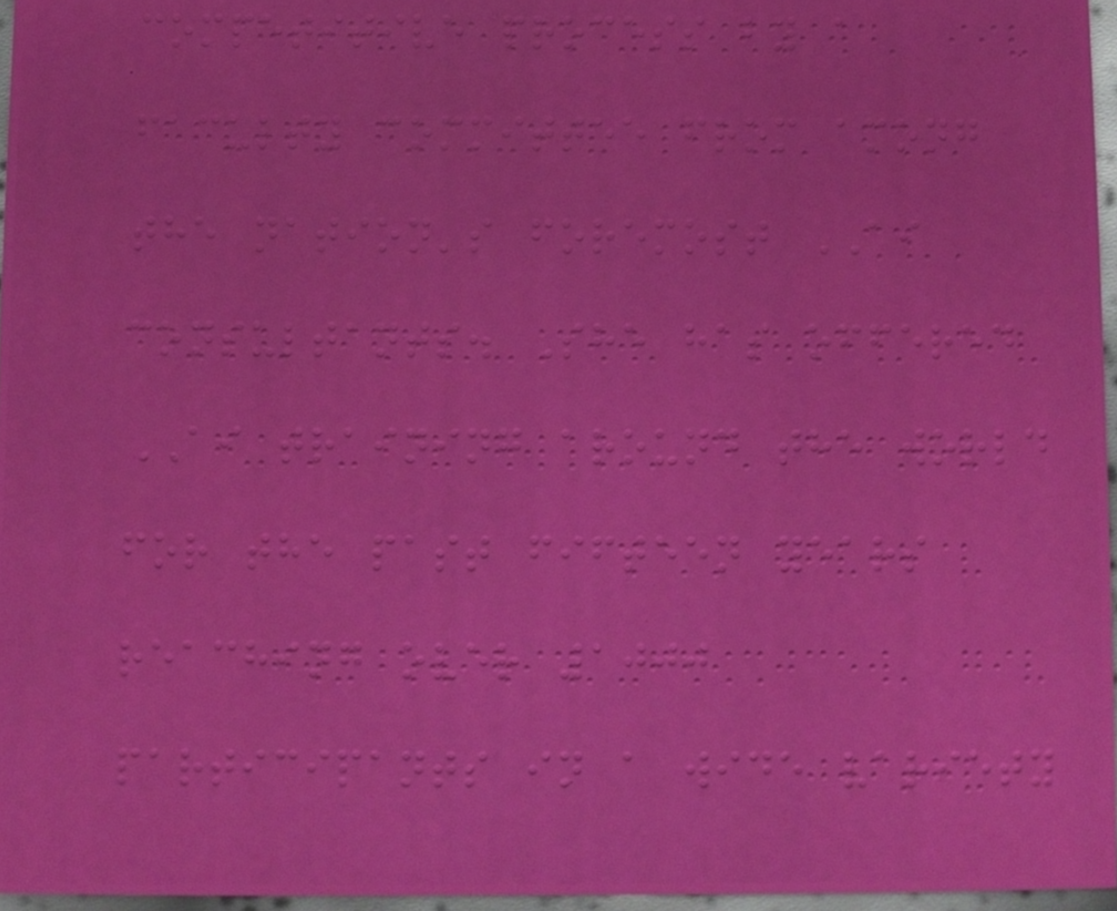competitive process by a
faculty committee from among
the nation's foremost AI
consultants. She has offered
AI training around the world
for the past fifteen years
reaching over 1000
participants in a wide variety
